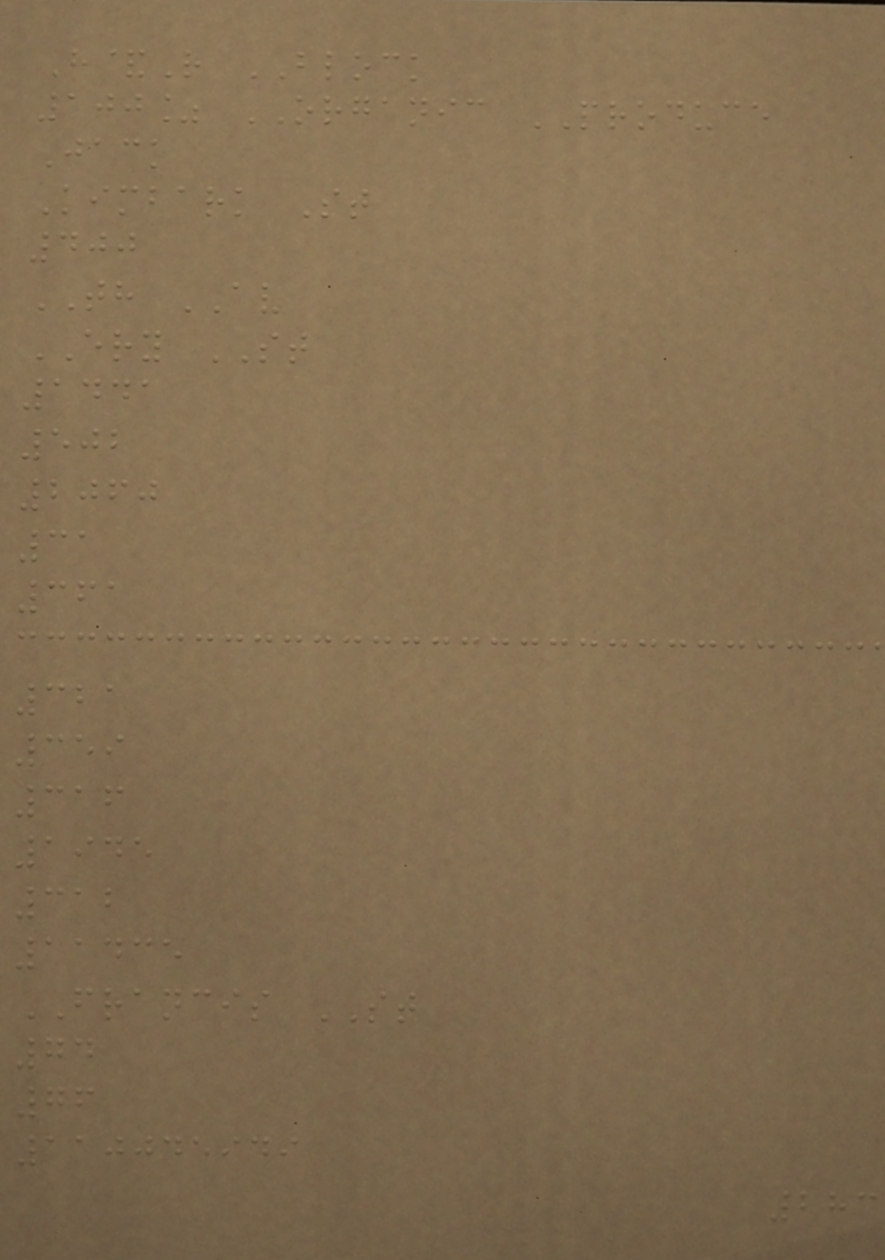H&R BLOCK
100% ORGANIC PRODUCE
Jack
Kimbark St
400
TH AV
ERY ST
1441
502
2060
31
361
321
359
316
1945
312
11435
FRANCIS ST
74
76
110045949
283
